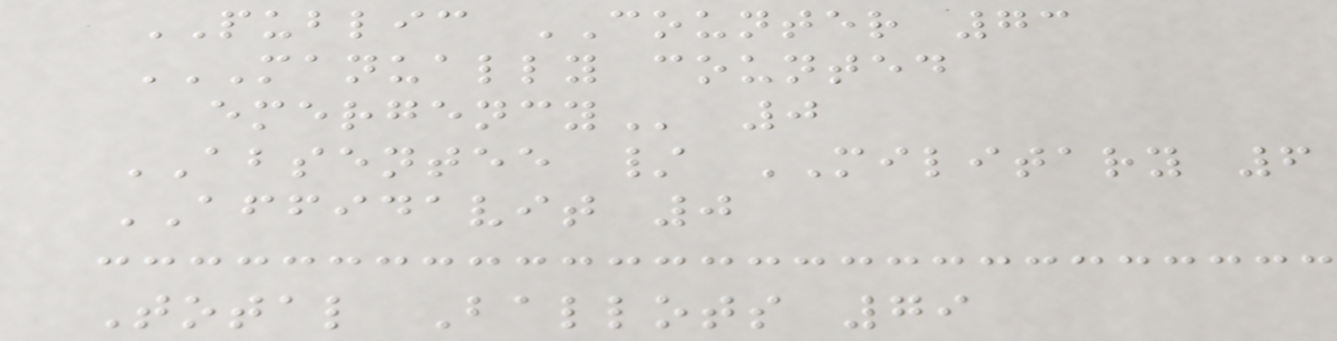PUBLIC COUNTER 73
MANUALLY COUNTED
EMERGENCY 0
ABSENTEE / MILITARY 6
AFFIDAVIT 0
Total Ballots 79
